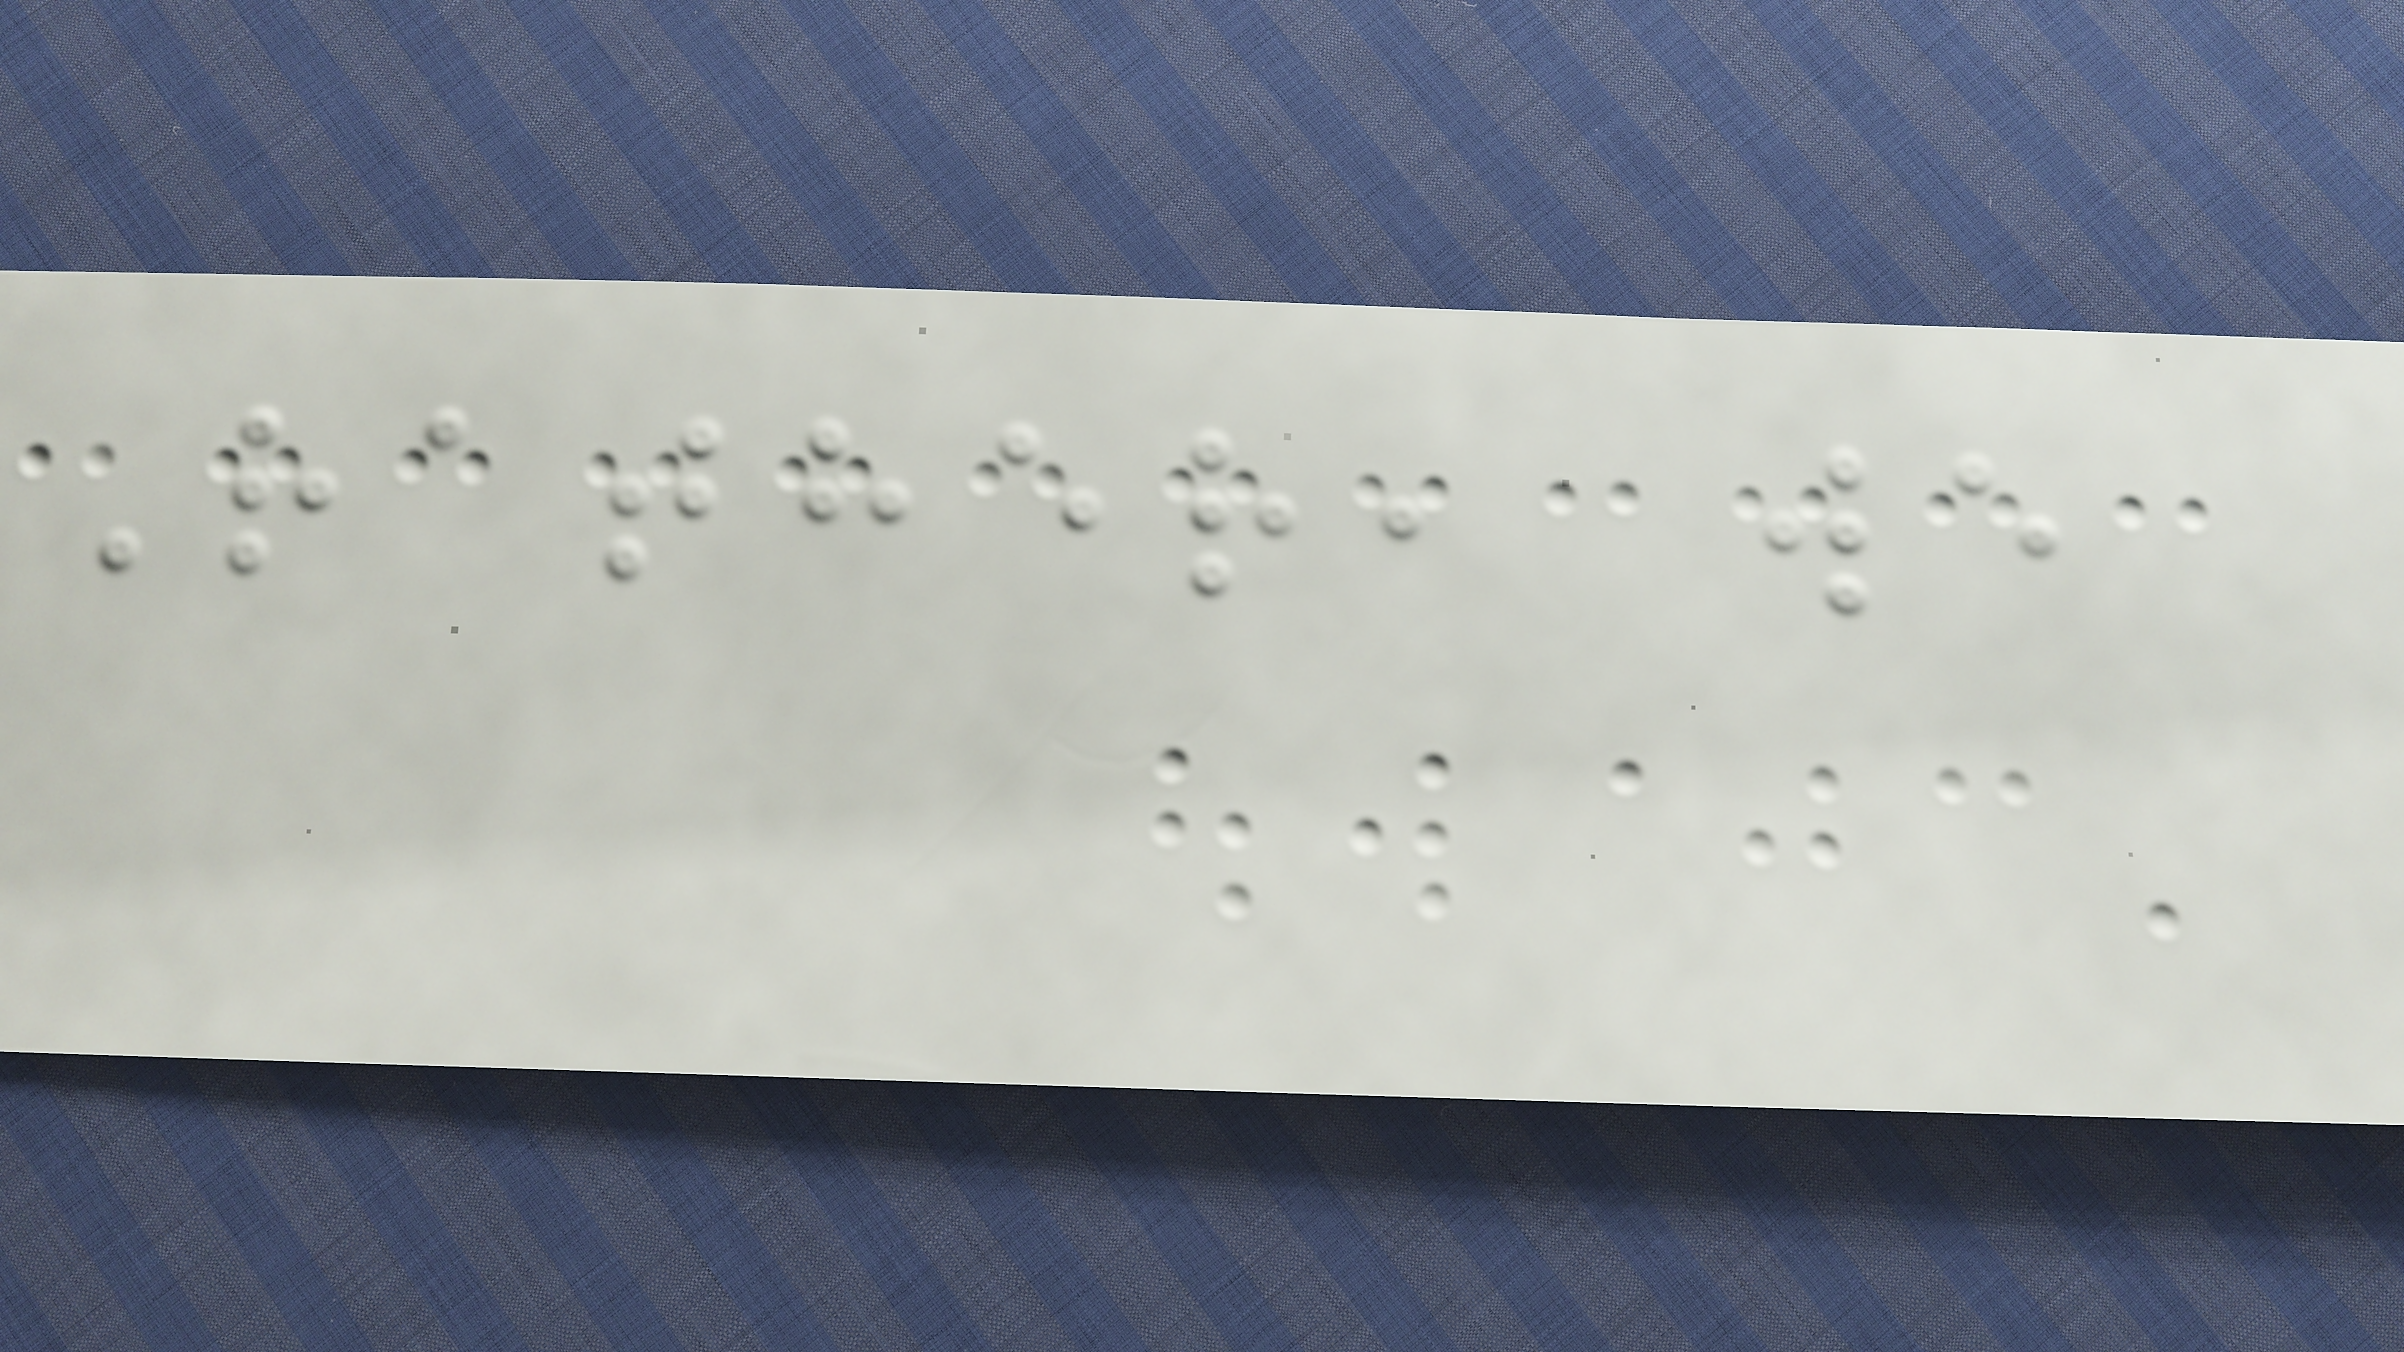Rather, we
